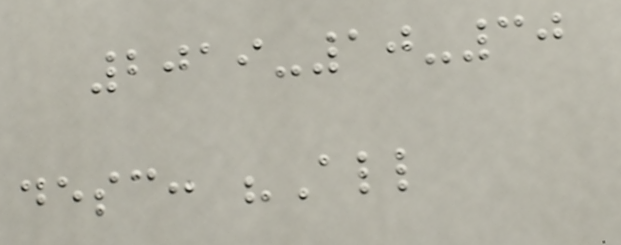2019-10-30
desc: "All
